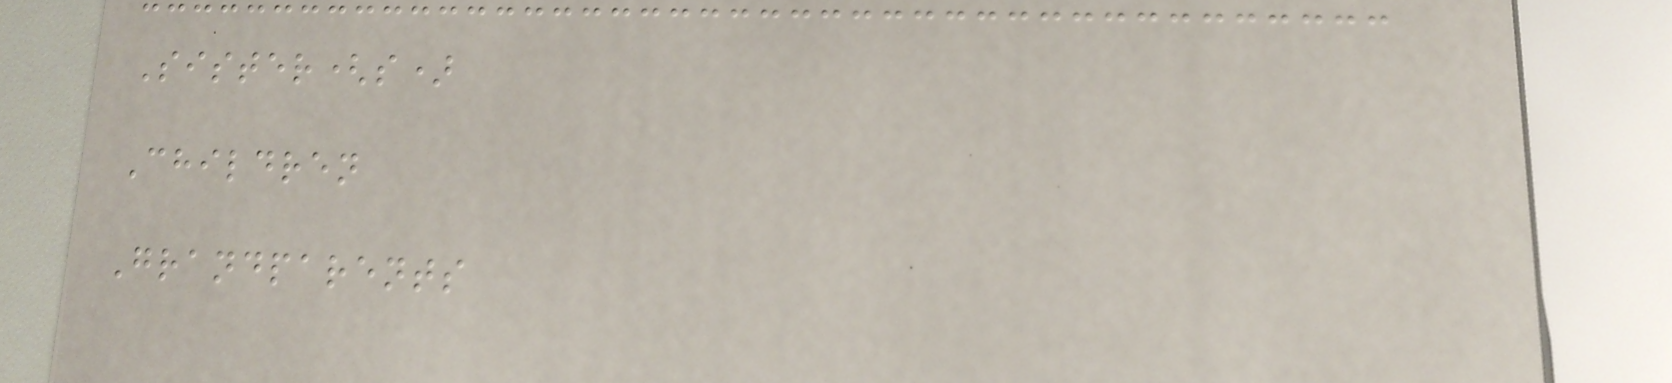Sister(s)
Children
Grandparents
